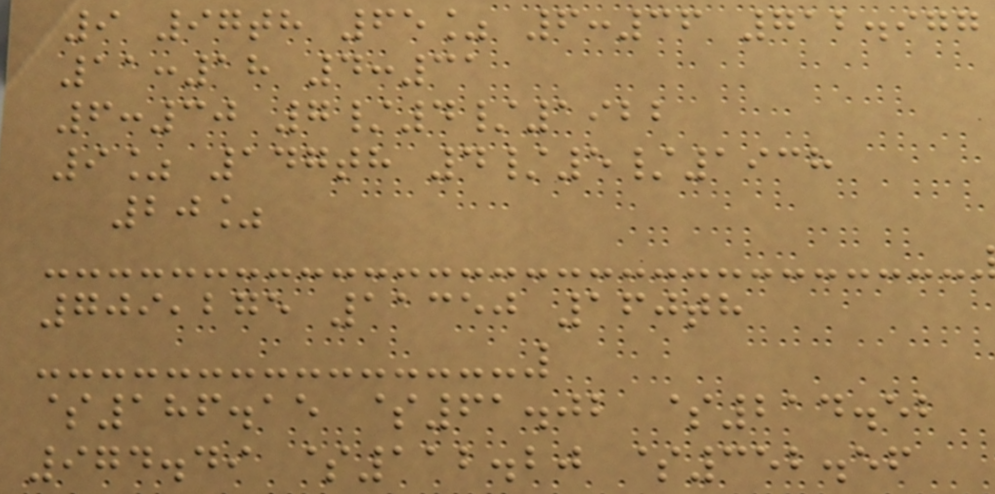9 97th 65% 6:36 712.977
11:18 4:31
6:30 7/4/1922
9% 147th 4/5/1938
20%
709,275 11350 160th
$186.15 $61.02 $214.52
974.49 $112.20 $352.56
